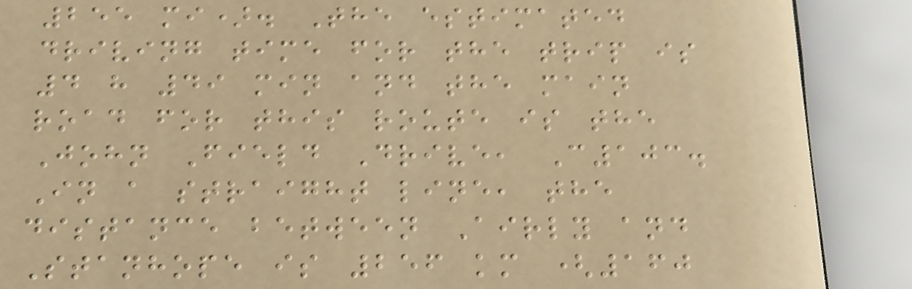255 mi). The estimated
driving time for the trip is
4 h 49 min and the main
road for this route is the
John Field Drive, C103.
In a straight line, the
distance between Airly and
Stanhope is 256 km (160
